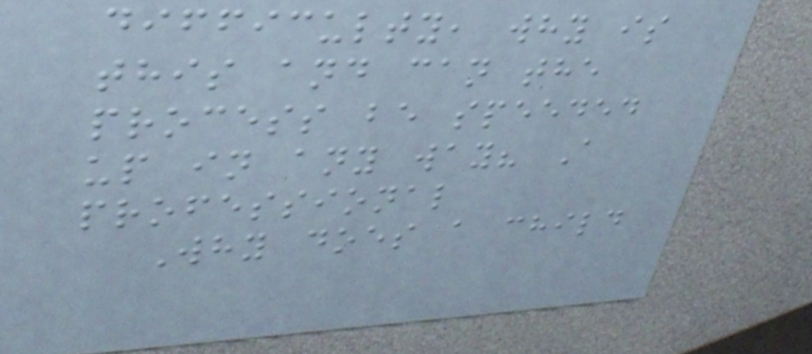difficulty, why is
this and can the
process be speeded
up in any way? A
professional
Why does a child
